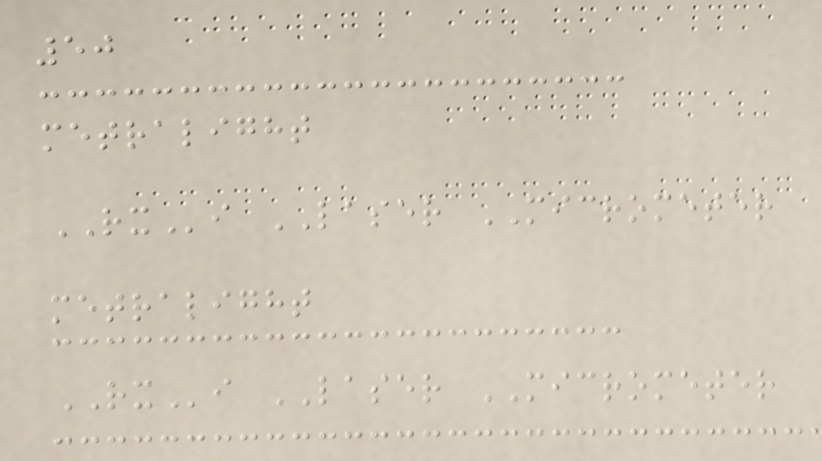50
metralight
RXi LASER MICROMETER
metralight
RXi LASER MICROMETER
